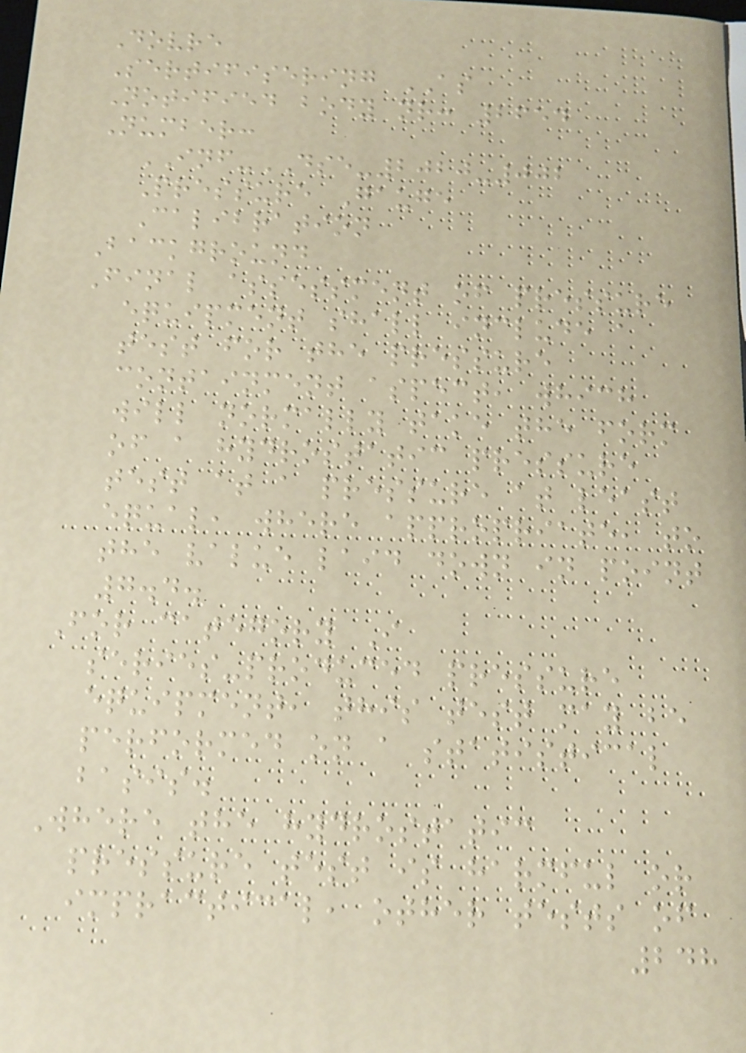Dovre
Sertifisering AS
Notified body nr: 2654
Number:
INF-DSE-2020-002
Pressure Gauge
Calibration
Background
Final assessment of pressure
equipment shall include a
test for the pressure
containment aspect, which
will normally take the form
of a hydrostatic pressure
test at a pressure at least
equal, where appropriate, to
the value laid down in point
7.4.
For category I
series-produced pressure
equipment, this test may be
performed on a statistical
basis.
Where the hydrostatic
pressure test is harmful or
impractical, other tests of
248
